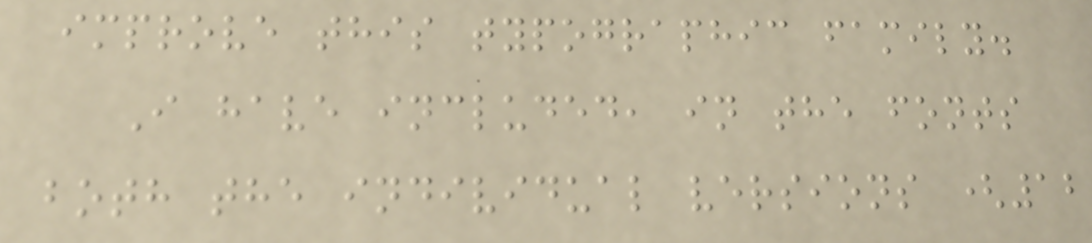improve this typographic family.
I have included, in the fonts
both the individual versions (12
